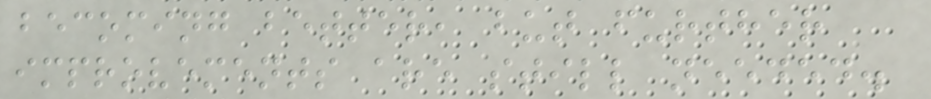becoming better, but further
improvements are still needed.
